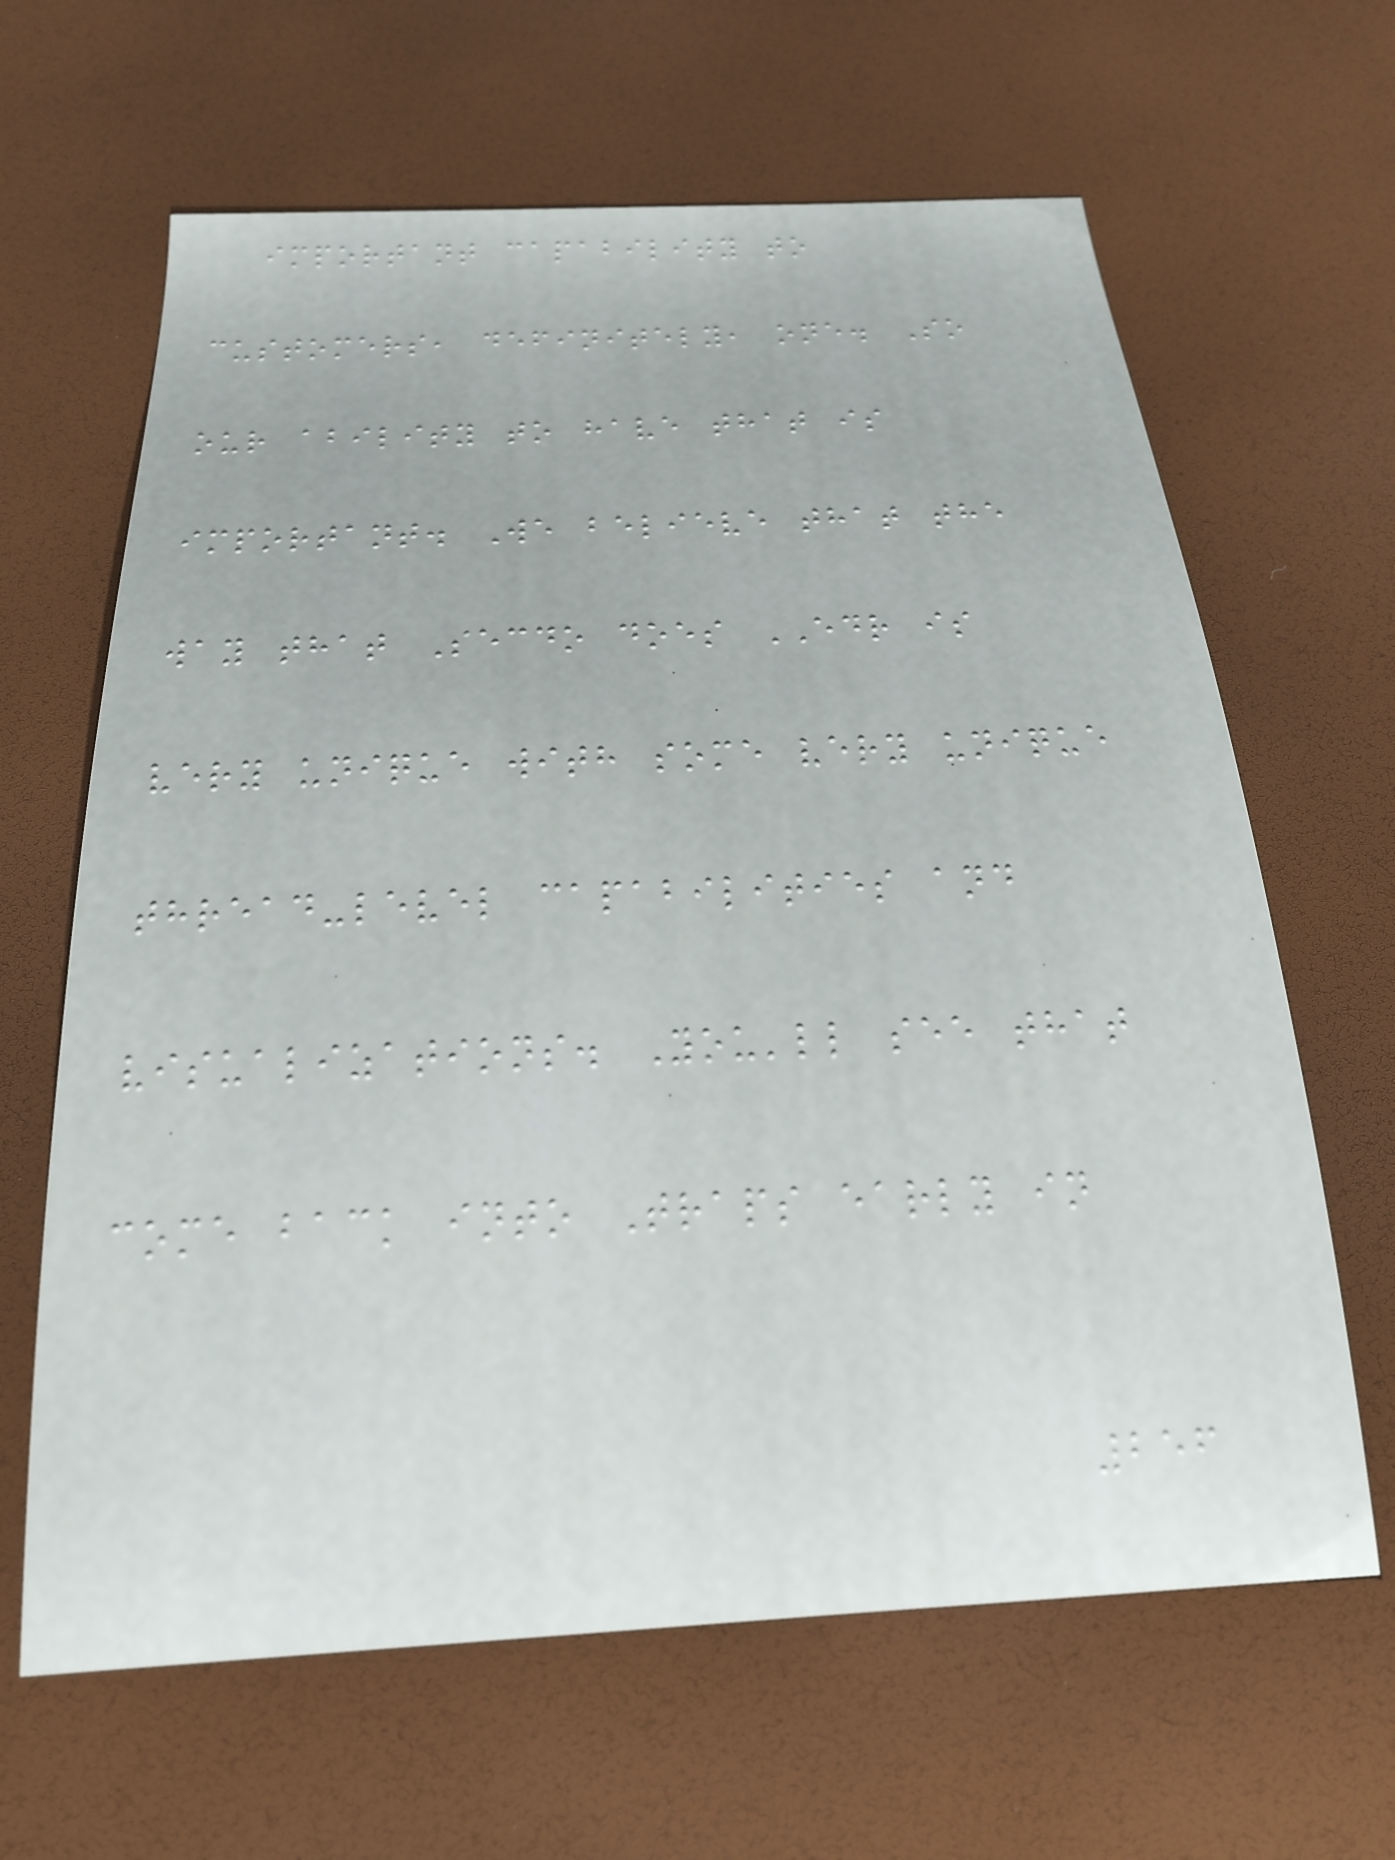important capability to
customers, definitely, one. So
our ability to have that is
important. We believe that the
way that Secdo does EDR is
very unique with some very unique
thread-level capabilities and
visualizations. You'll see that
come back into Traps early in
256
